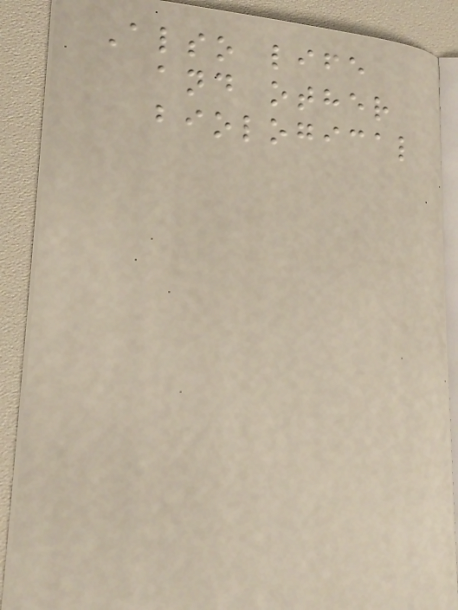Also life
and other
biological
